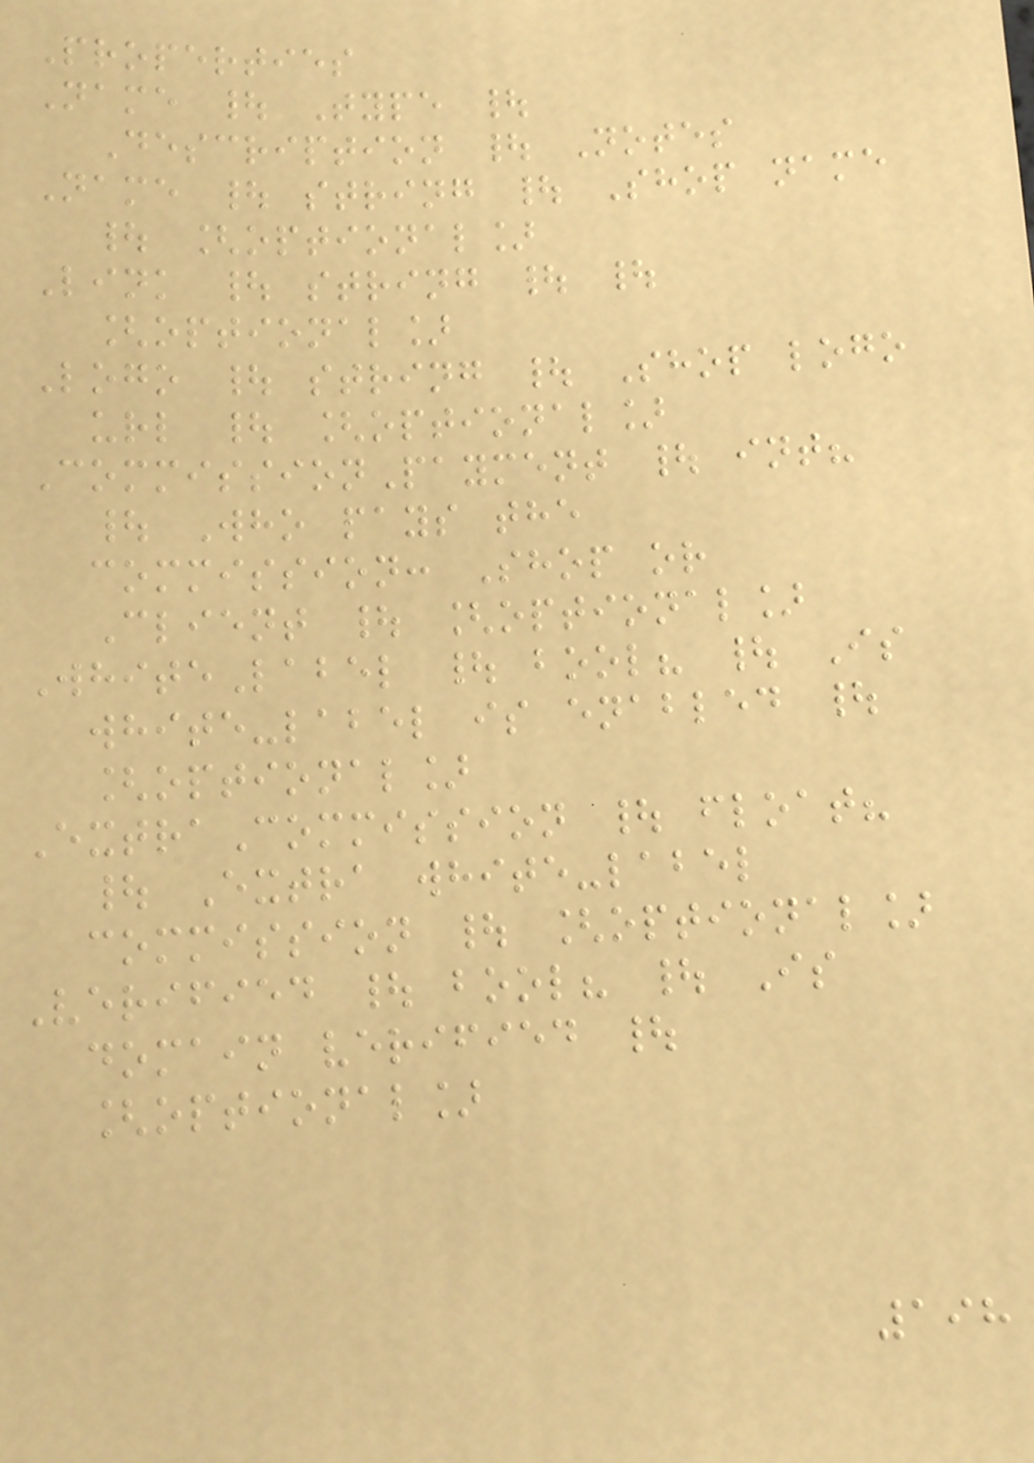Properties
Name | Type |
Description | Notes
Name | string | Shop name
| [optional]
Link | string | |
[optional]
Logo | string | Shop logo
url | [optional]
CommissionPayment | int?
| Who pays the
commission: Shop or
Client | [optional]
WhiteLabel | bool? | Is
white-label is enabled |
[optional]
ExtraCommission | float?
| Extra white-label
commission | [optional]
Verified | bool? | Is
domain verified |
[optional]
198
